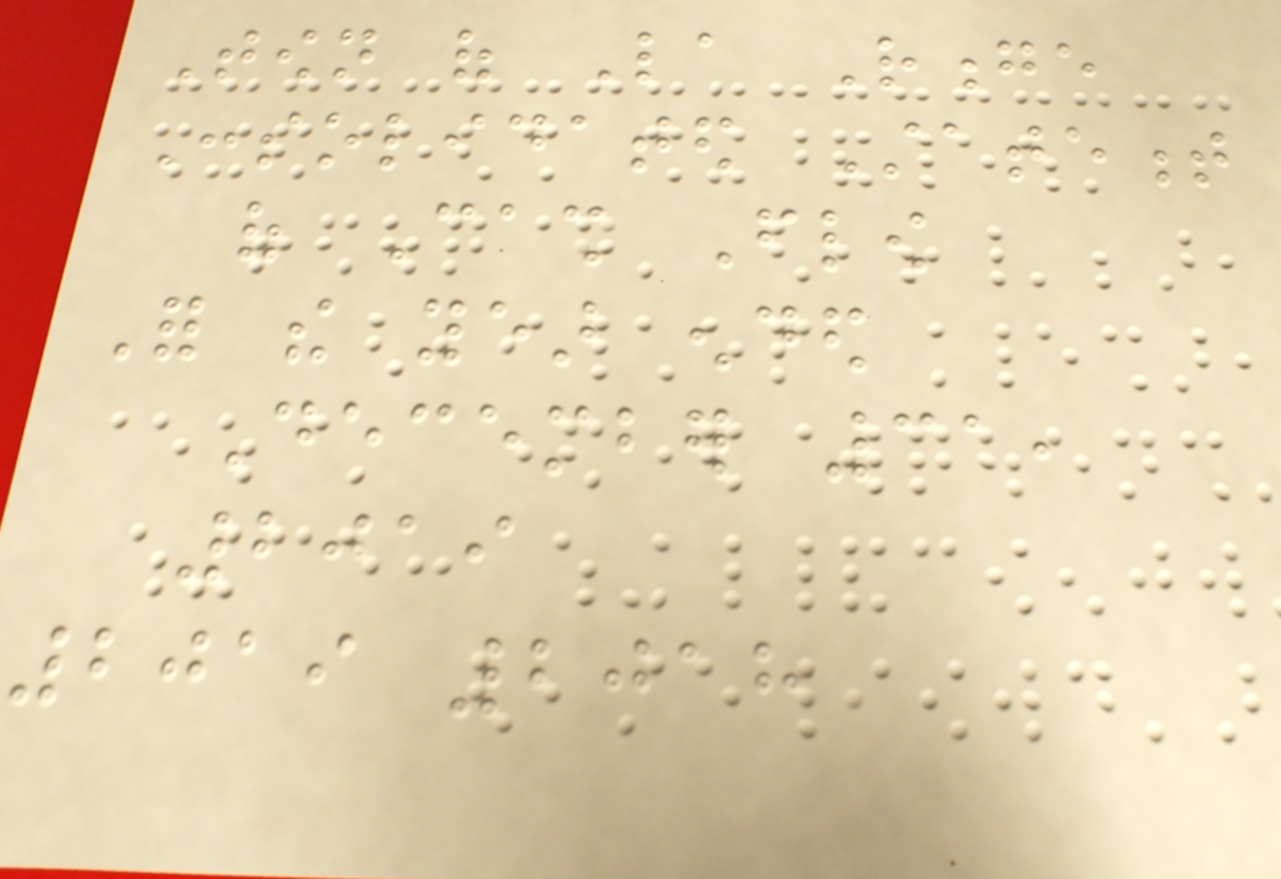Town of La Ronge
Consolidated Statement
of Cash Flow
For the year ended
December 31,
2019
2019 2018
